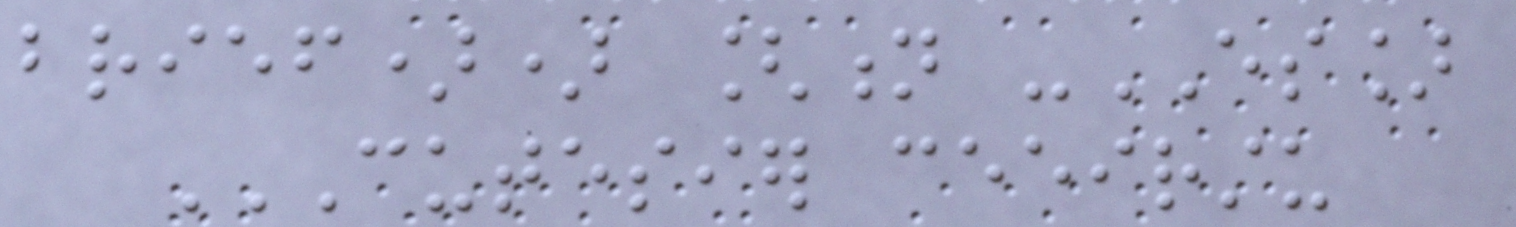brief)) [n -ES]
CUTESIER CEEIRSTU
